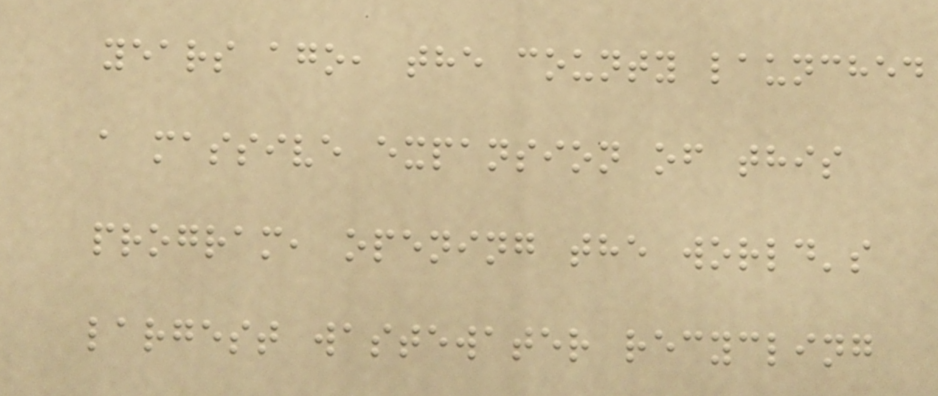years ago, the county launched
a massive expansion of this
program, opening the world's
largest wastewater recycling
